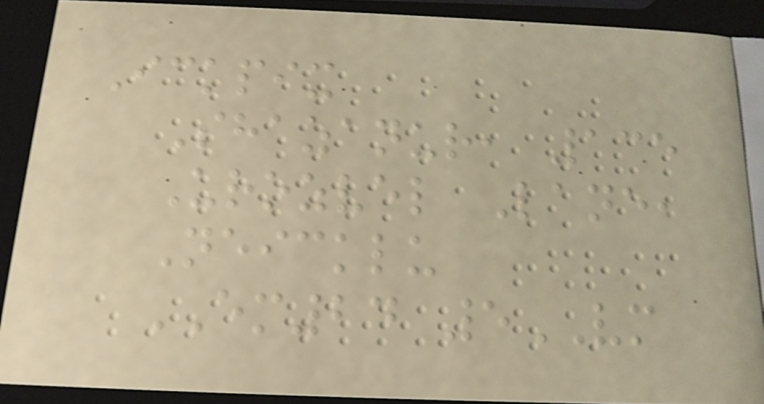Ickpix
Shazanur, 135
Urozvel Lane,
Neicklu
EM24 5VM
